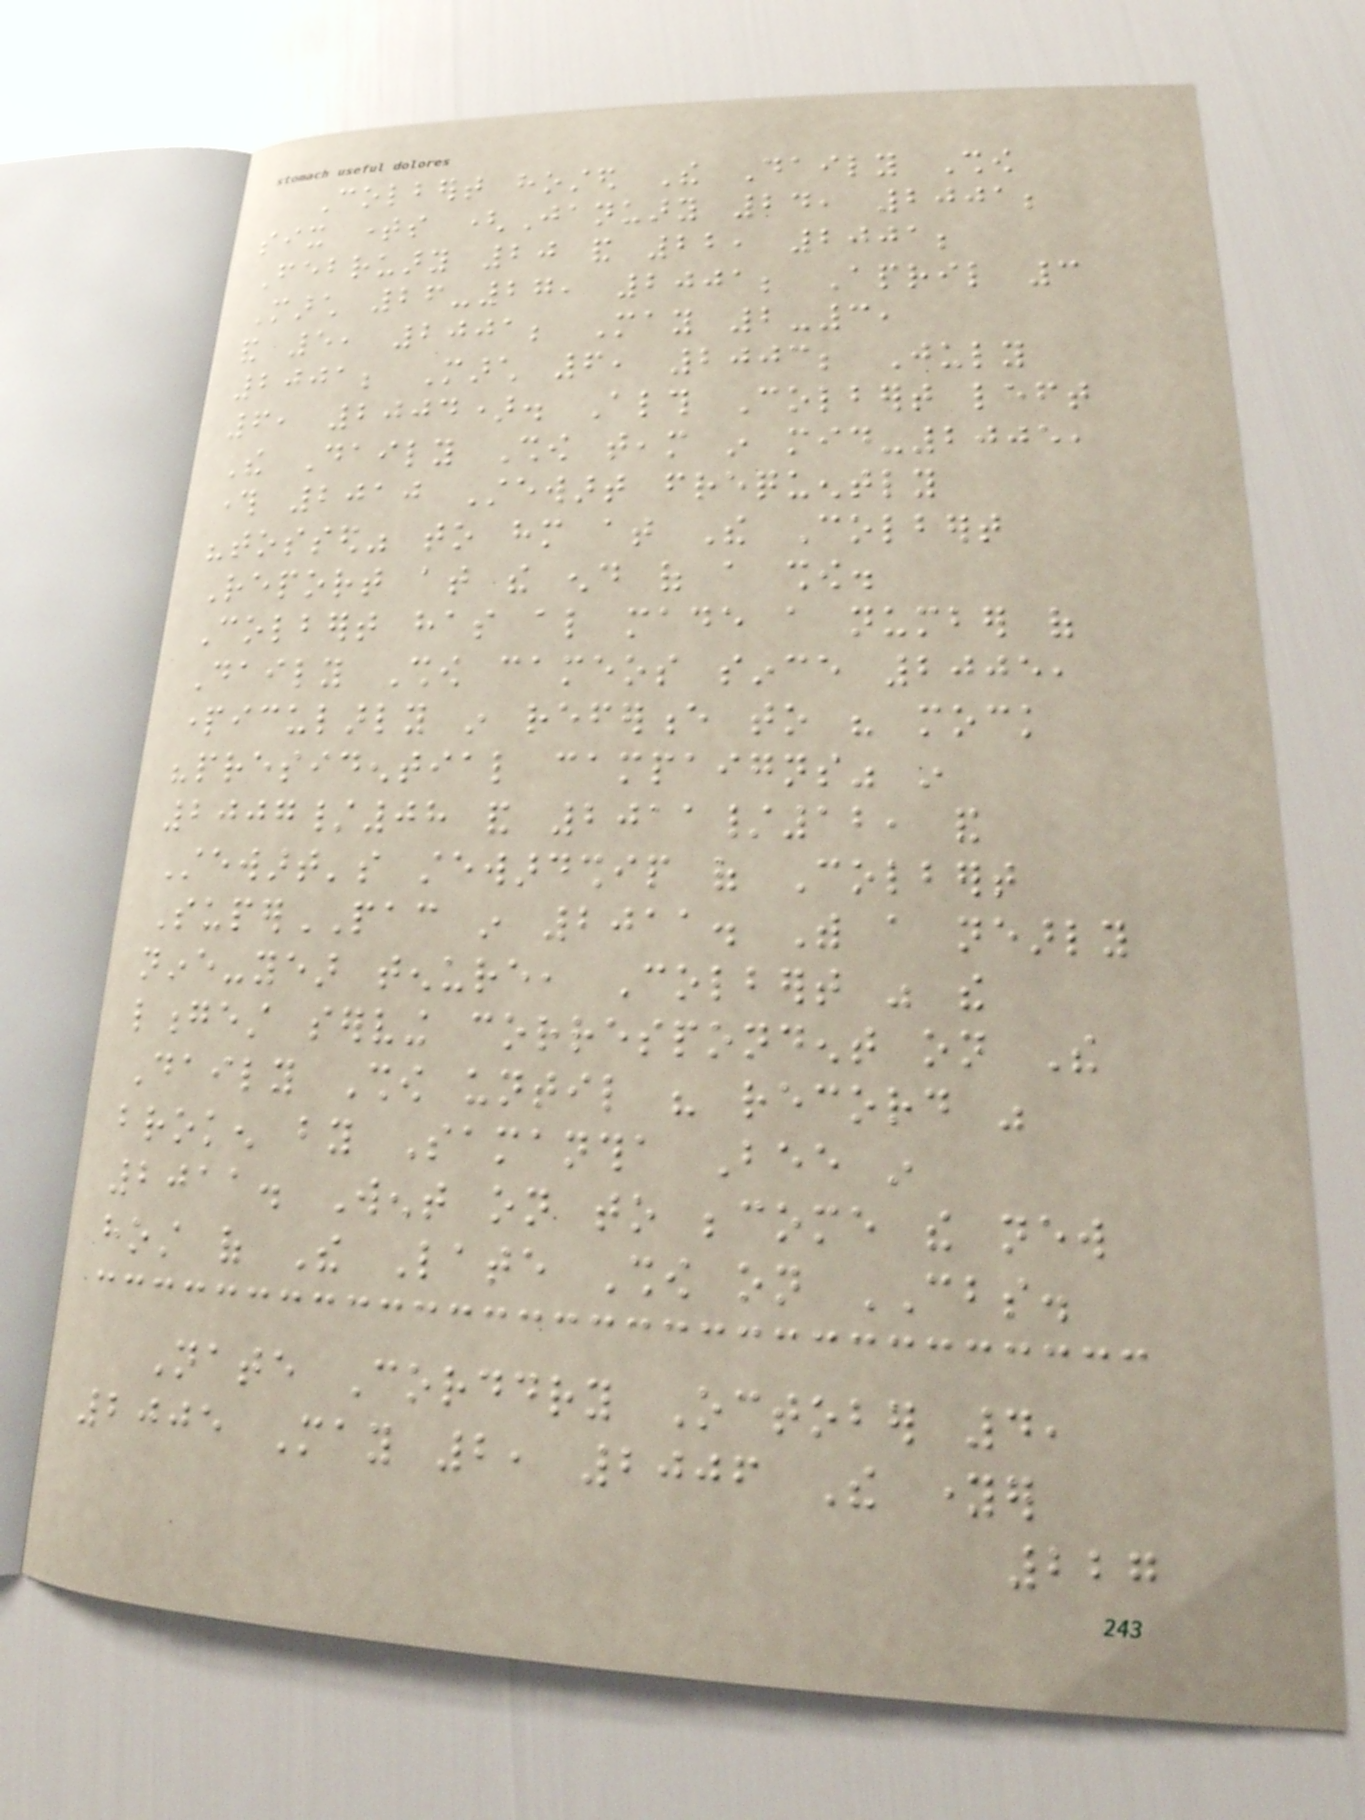Colbert hosted The Daily Show
six times (January 24, 2001;
February 20 and 22, 2001;
March 26-27, 2001; April 3
and 5, 2001; May 2-3,
2001; March 6, 2003; July
6, 2004). Although Colbert left
The Daily Show team in mid-2005,
through 2010 Stewart frequently
"tossed" to him at The Colbert
Report at the end of a show.
Colbert has also made a number of
Daily Show cameos since 2005,
particularly in reference to his mock
"presidential campaigns" in
2007/08 and 2011/12, and
Stewart's stewardship of Colbert
SuperPAC in 2011. With a nearly
nine-year tenure, Colbert was the
longest serving correspondent on The
Daily Show until his record was
broken by Samantha Bee in
2011. Went on to become the new
host of The Late Show on CBS.
Nate Corddry October 4,
2005 May 2, 2006 The younger
227
